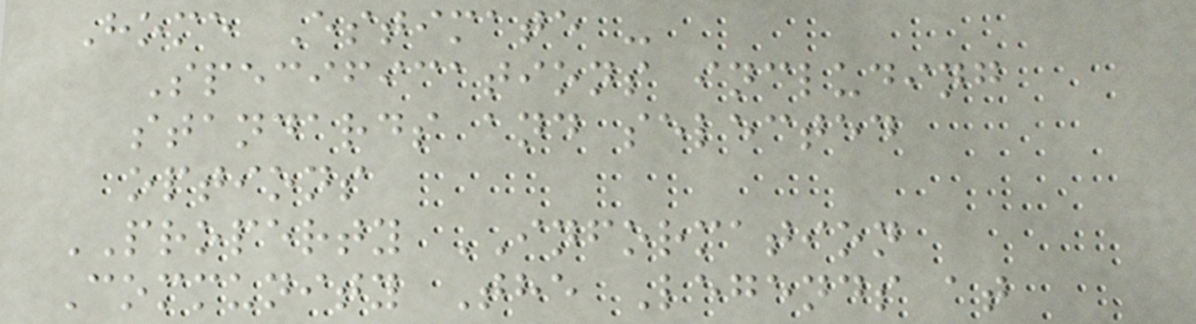Home Estimate -
Specifications including
standards and selected
options
PROPERTY INFORMATION
Community The Legends at
